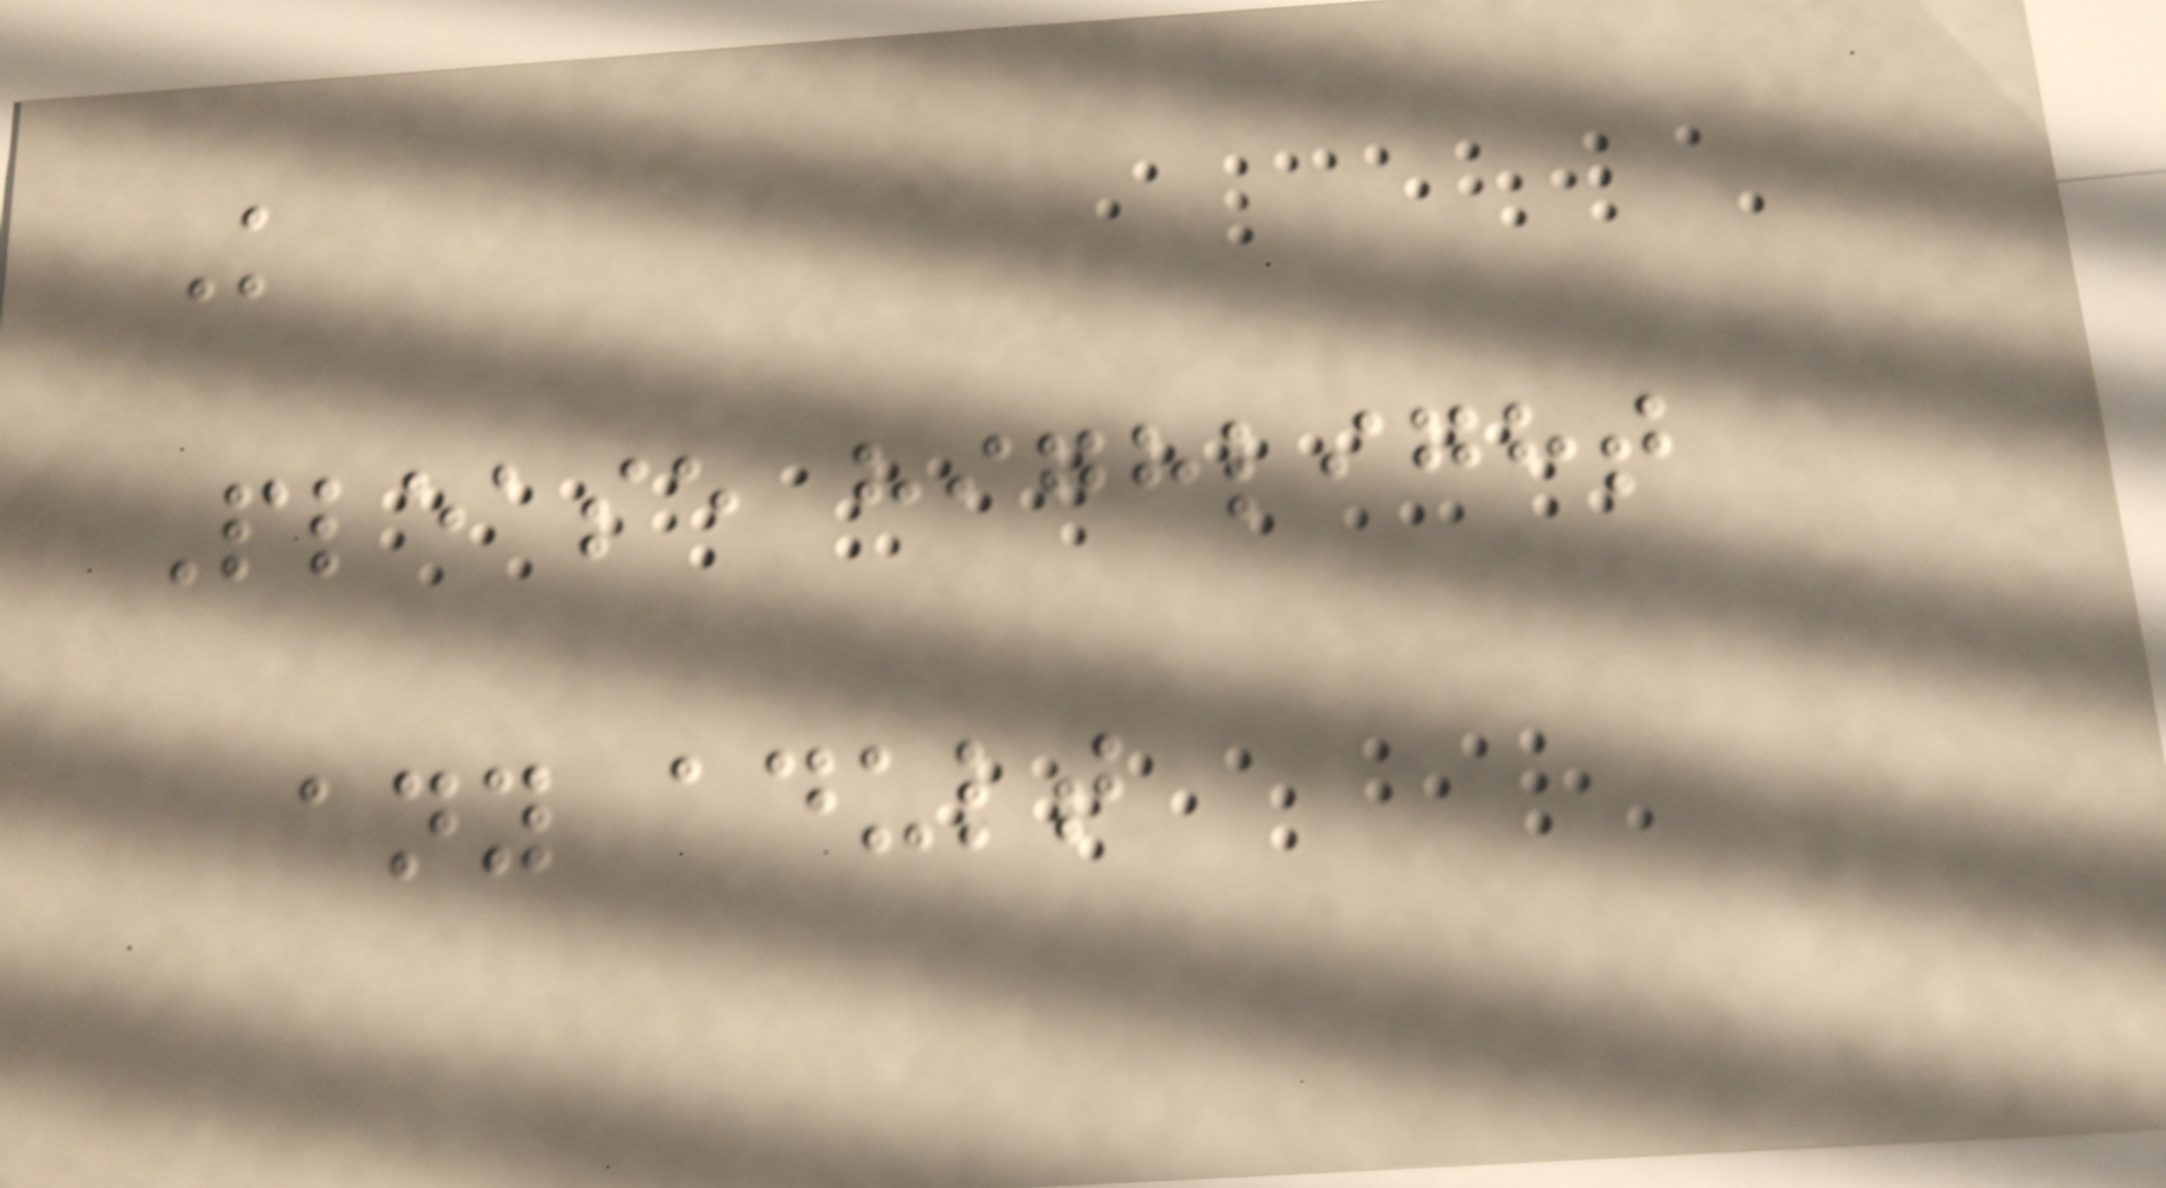K
Please highlight
any adult
